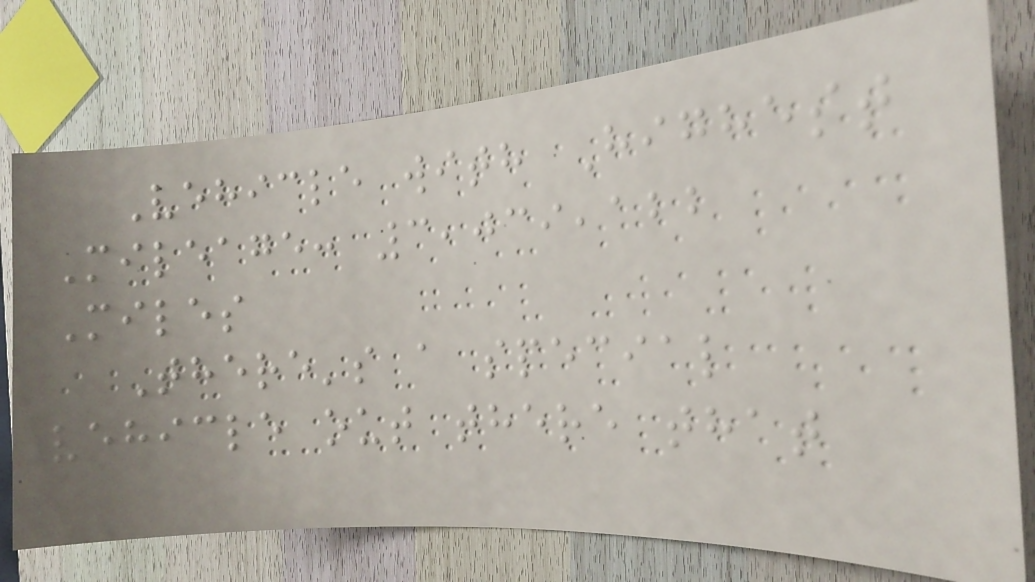Vehicle with Highest
Mileage: 3,039,122
Miles
There's a special
vehicle out there that
